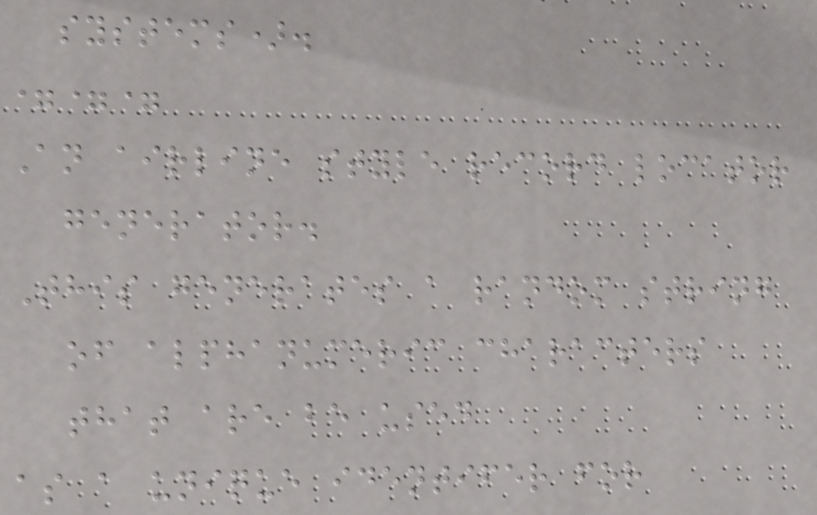systems).
===
An airline style record locator
generator.
This generates a random string
of alphanumeric characters
that are be used
as a unique identifer for
